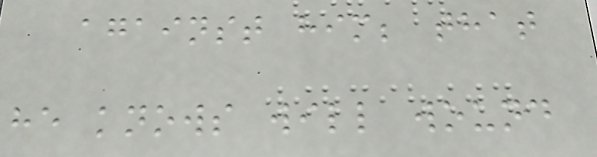against him; that
he knows will wound
